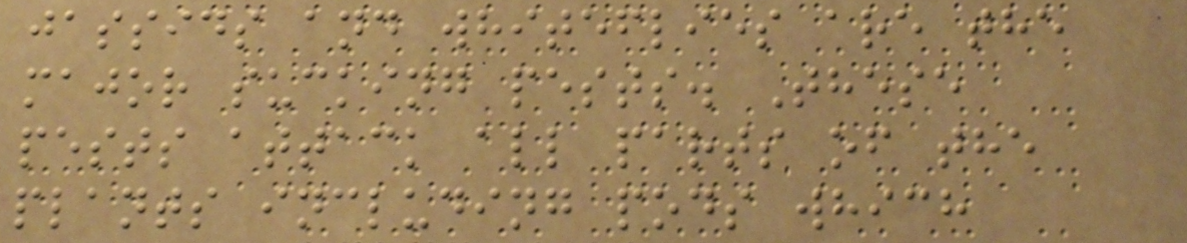jassids and whiteflies are the
major sucking pests. These
pests attack all parts of the
plants including pods which
